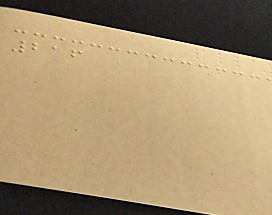216
